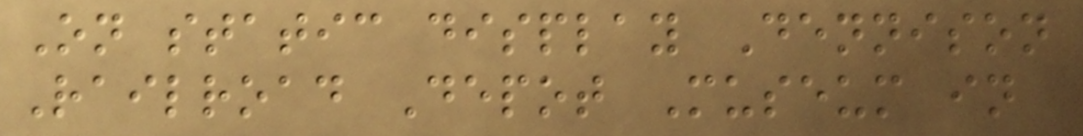On static display Dennison
Railroad Depot Museum in
